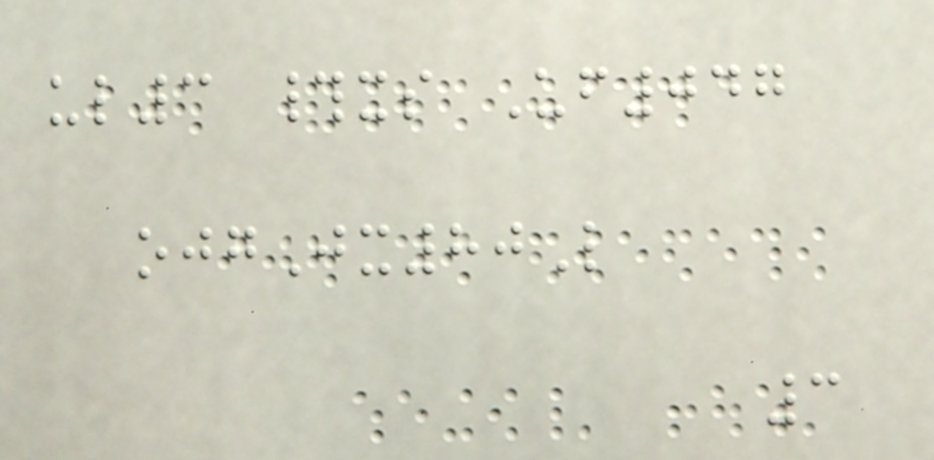ul3 #xs Uf047
ojgJx80L
3
